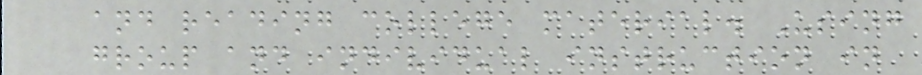and reading college material. Using
group and individual instruction in
